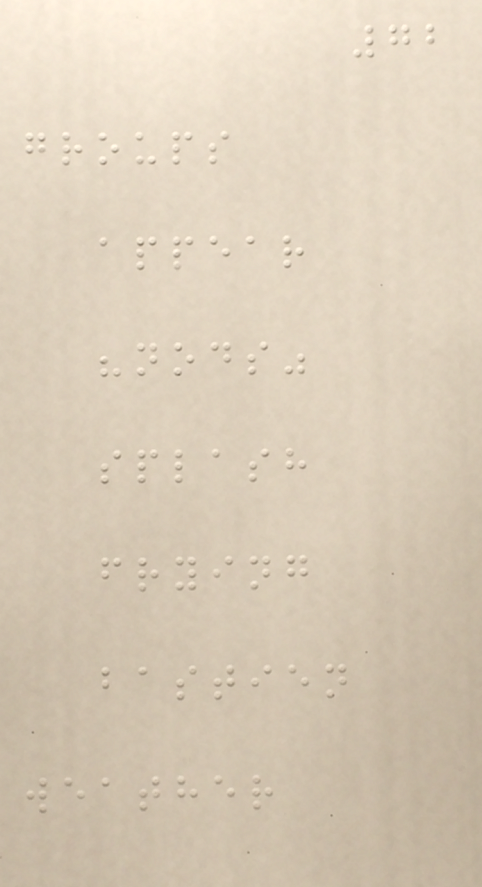72
groups
appear
"nods"
splash
frying
bastien
weather
